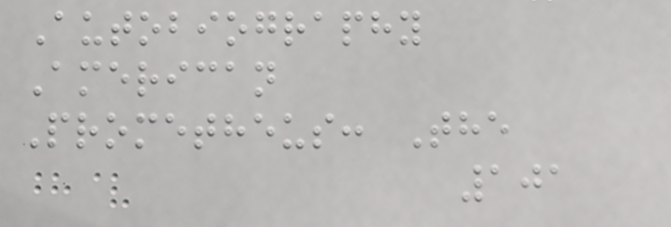Autobiography
American
Prometheus: The
101
